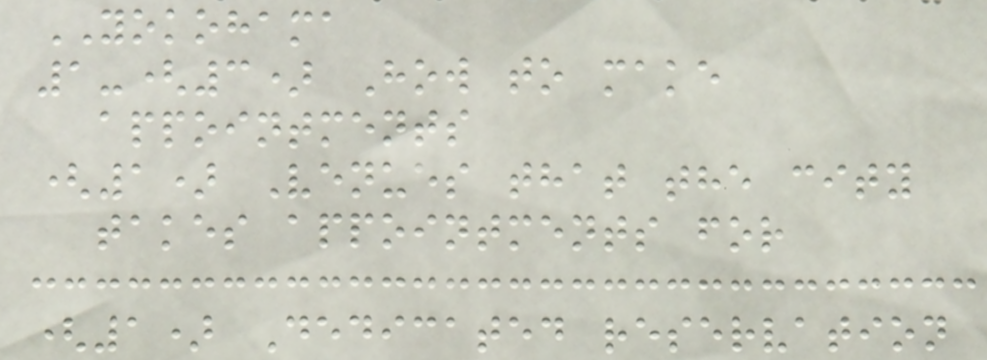YOKOHAMA
1-(3) How to make
appointments
(1) Venues that the city
takes appointments for
(1) Dedicated reservation
